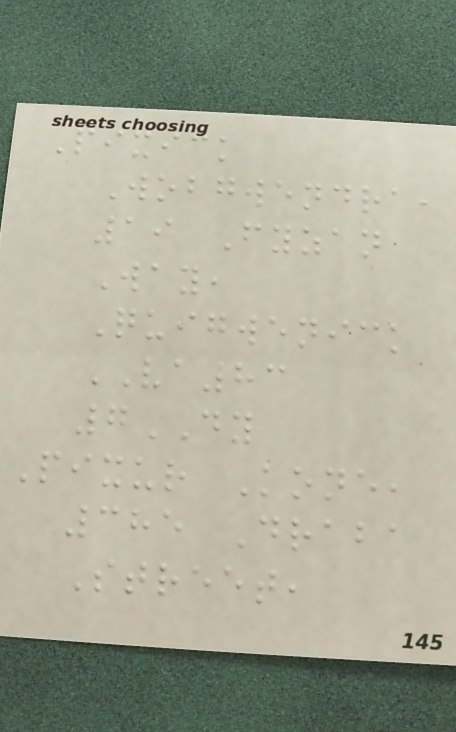Pixick
Wobgwendra,
19 Fyzan
Way,
Quigwenick
VA83
7DY
Pixur Kone,
385 Draba
Street,
